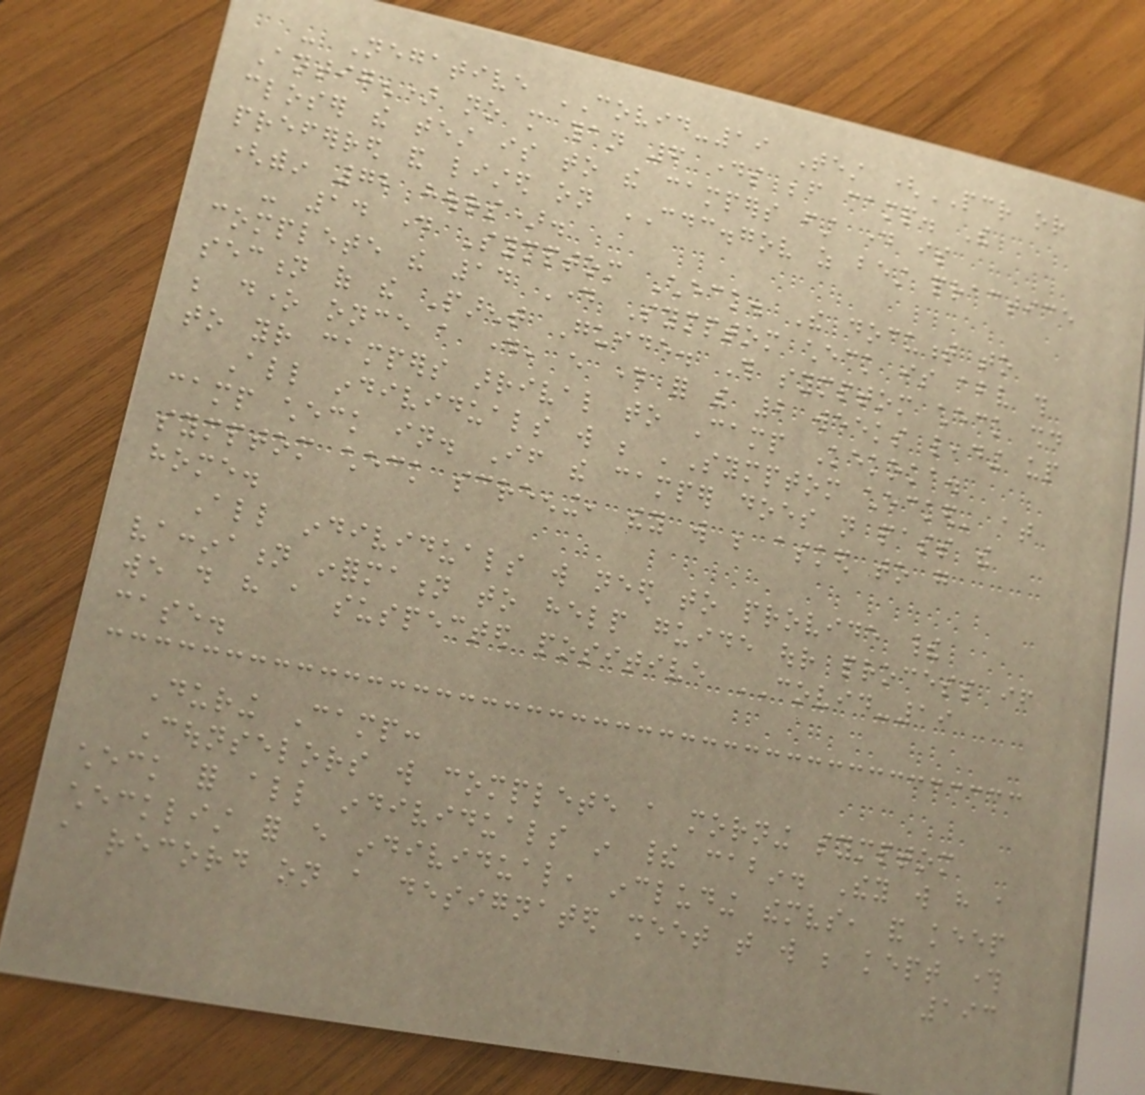- Negative COVID-19 Test (PCR or
Antigen) no more than 6 days before camp. The
closer the test is to the campers first day is
preferred and listed on CDC.gov as best practice
(within 72 hours).
- 14 day Symptom Check. The document to
complete the 14 Day Symptom check is above this
section of the Parent Guide. This symptom check should
be done once a day, every day for the 2 weeks leading up
to your campers arrival to Camp Kekoka.
All individuals will be 'Symptom checked' at
camp check in. If the camper does not pass the
symptom check screening, they will be asked to go
home.
All individuals will need to provide their
vaccination information to help guide our process if
we do have a suspected positive COVID-19
case.
During Camp:
Counselors will complete a morning symptom
check for all individuals in their cabin. They will have a
checklist for every individual, including themselves, and keep
a record on a designated sheet that will be kept through
193
